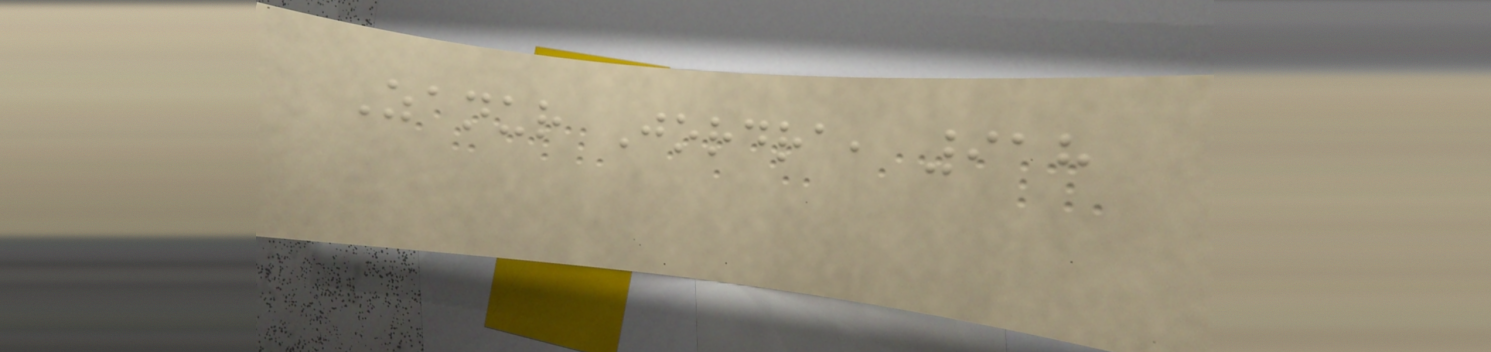Zanur Jordra, 918
